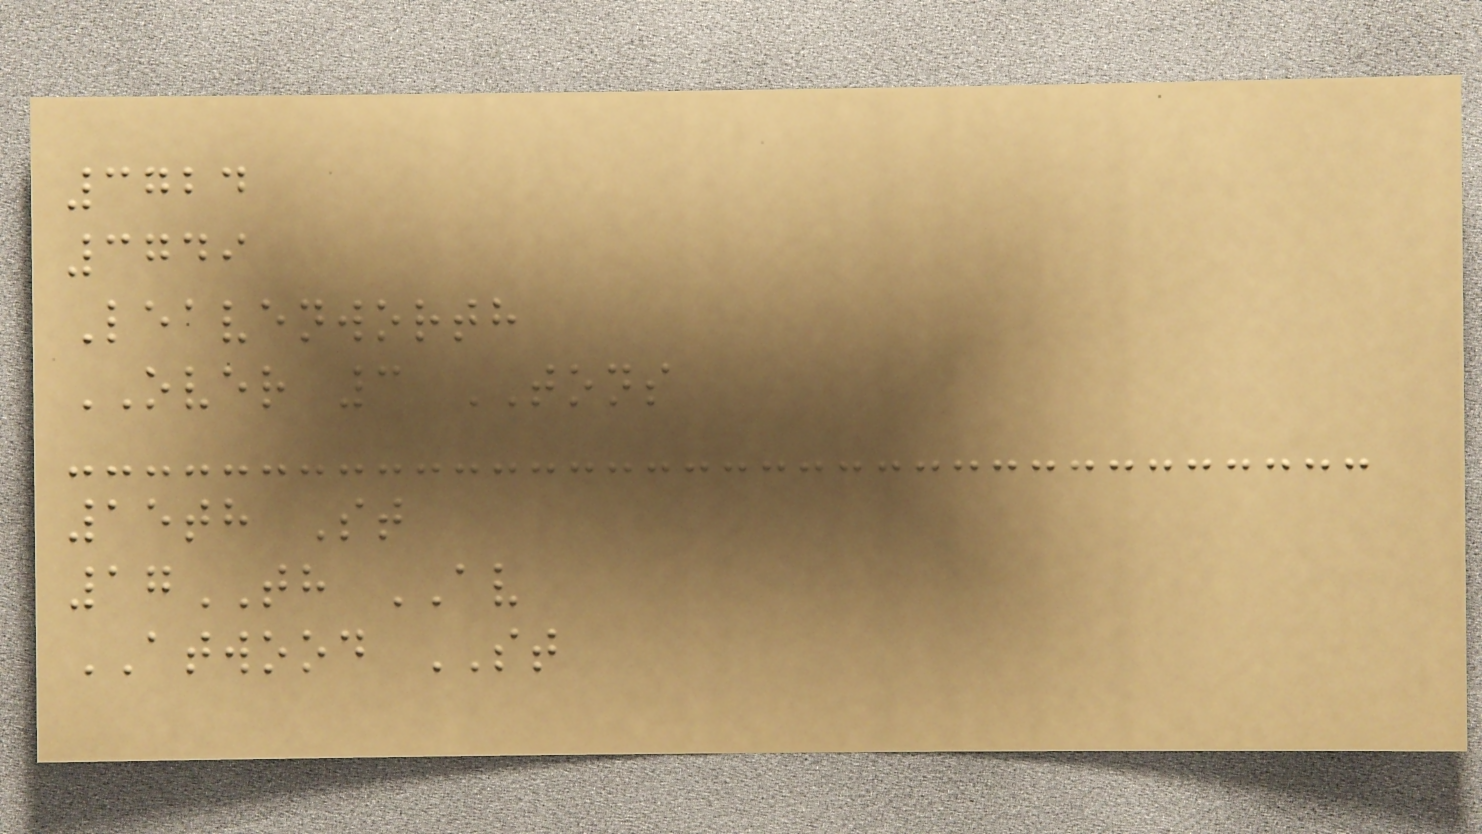3724
3749
Leavenworth
OVER 3 TONS
15th St
17TH AV
ATWOOD ST
